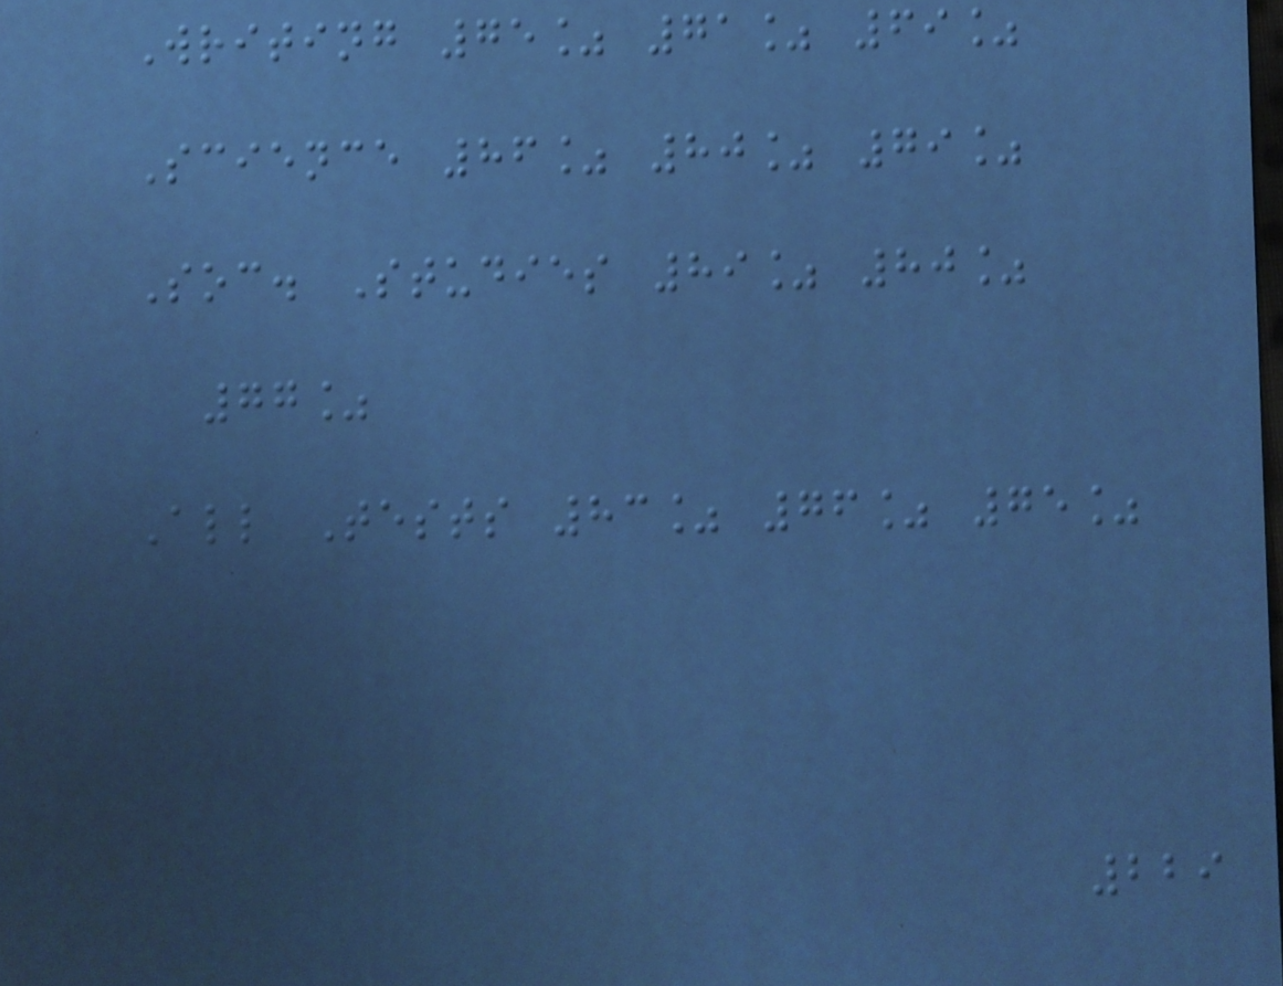Writing 75% 71% 69%
Science 86% 80% 79%
Soc. Studies 89% 80%
77%
All Tests 83% 76% 75%
229
